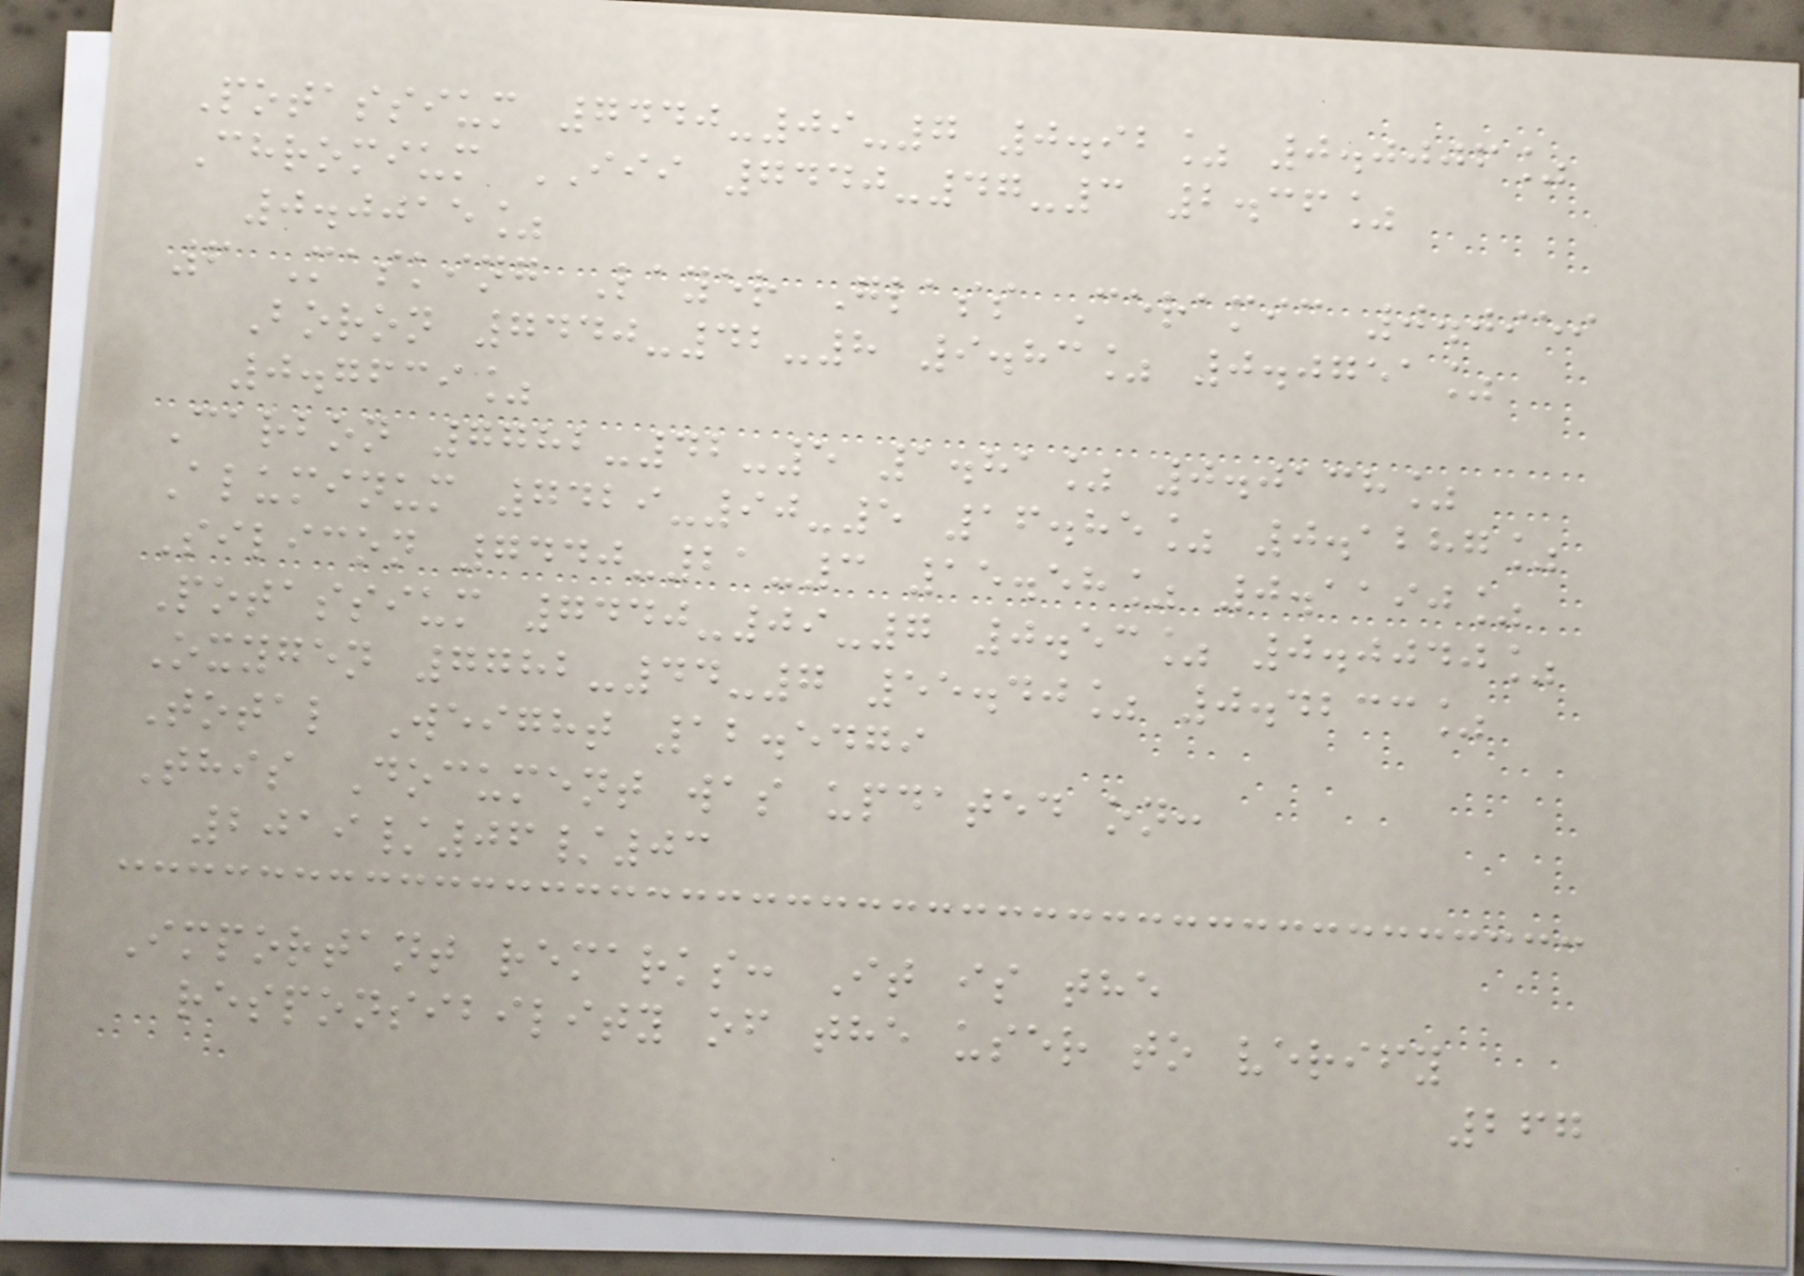Potassium 7440-09-7 0.92% 0.0006%
Chromium III 7440-47-3 2.36%
0.0015%
6 Masking Layer Glass Ceramic 0.0959
Boron 7440-42-8 9.83% 0.0751%
0.7639%
Carbon 7782-42-5 1.81% 0.0138%
Aluminum 7429-90-5 16.85% 0.1287%
Silicon 7440-21-3 15.58% 0.1190%
Potassium 7440-09-7 0.53% 0.0040%
Oxygen 7782-44-7 55.40% 0.4233%
Total Weight 12.5479
This Document was updated on:
2019/06/03
Important remarks: It is the
responsibility of the user to verify
267
